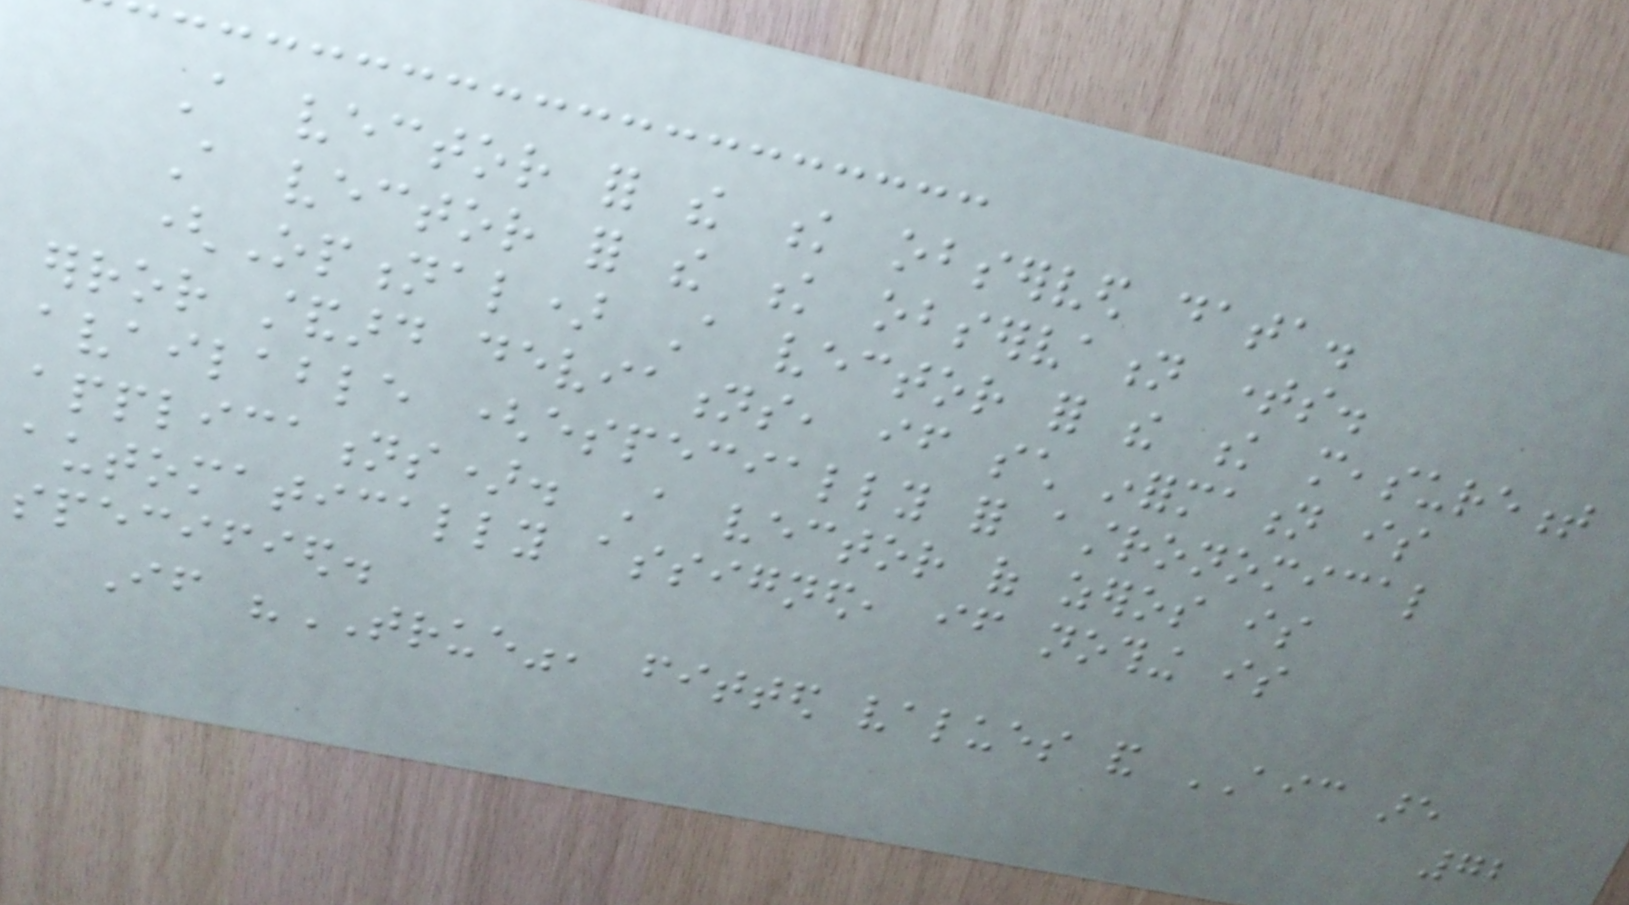A vector for the k observed data.
A vector for the k observation times.
(Optional) A vector for the k measurement
error standard deviations, if such information is
available (especially for astronomical
applications). A vector of zeros is
automatically assigned, if nothing is
specified.
If "TRUE", fitted values and AIC are
72
